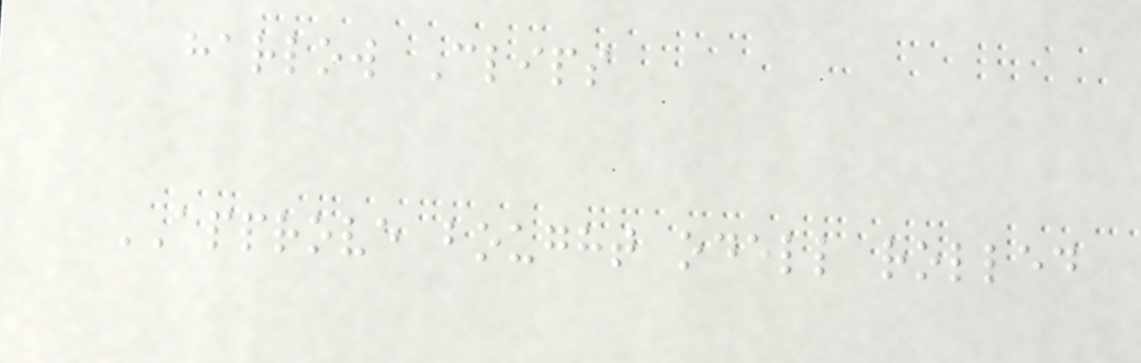harlow Clips
APPROVE bought odell rolled
